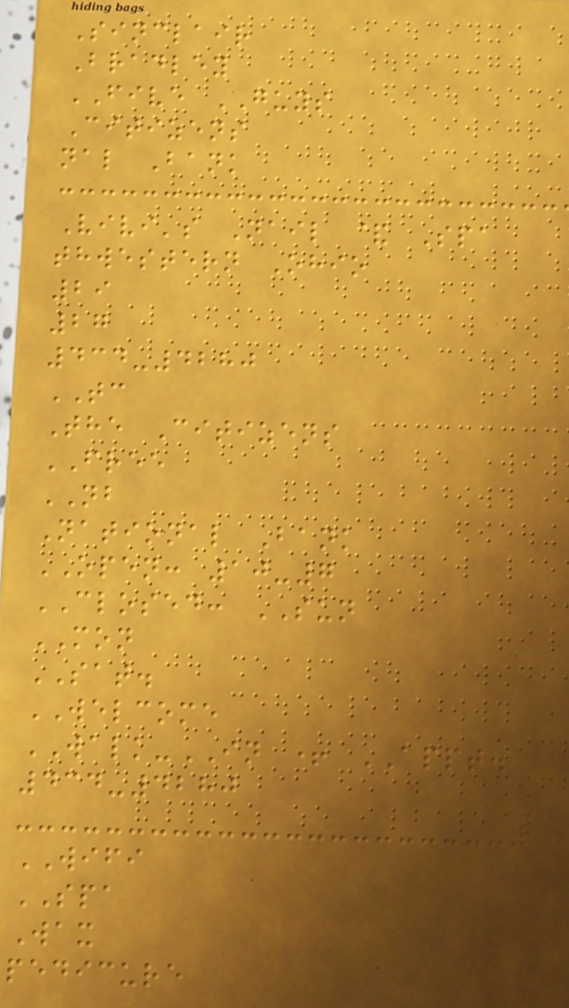Sinclair
Bradley
FIVE GUYS
Citizens
nal Bank
Vivi's Nail & Spa
thwestern Ohio
29
27
434-4280
TC
The Citizens
FREE
NB
National Bank
OPEN: 10-7
CLOSED: SUN
MON
SAT.
WELCOME
WALK-IN + APPT.
434-4280
WIFI
SPA
Wax
pedicure
